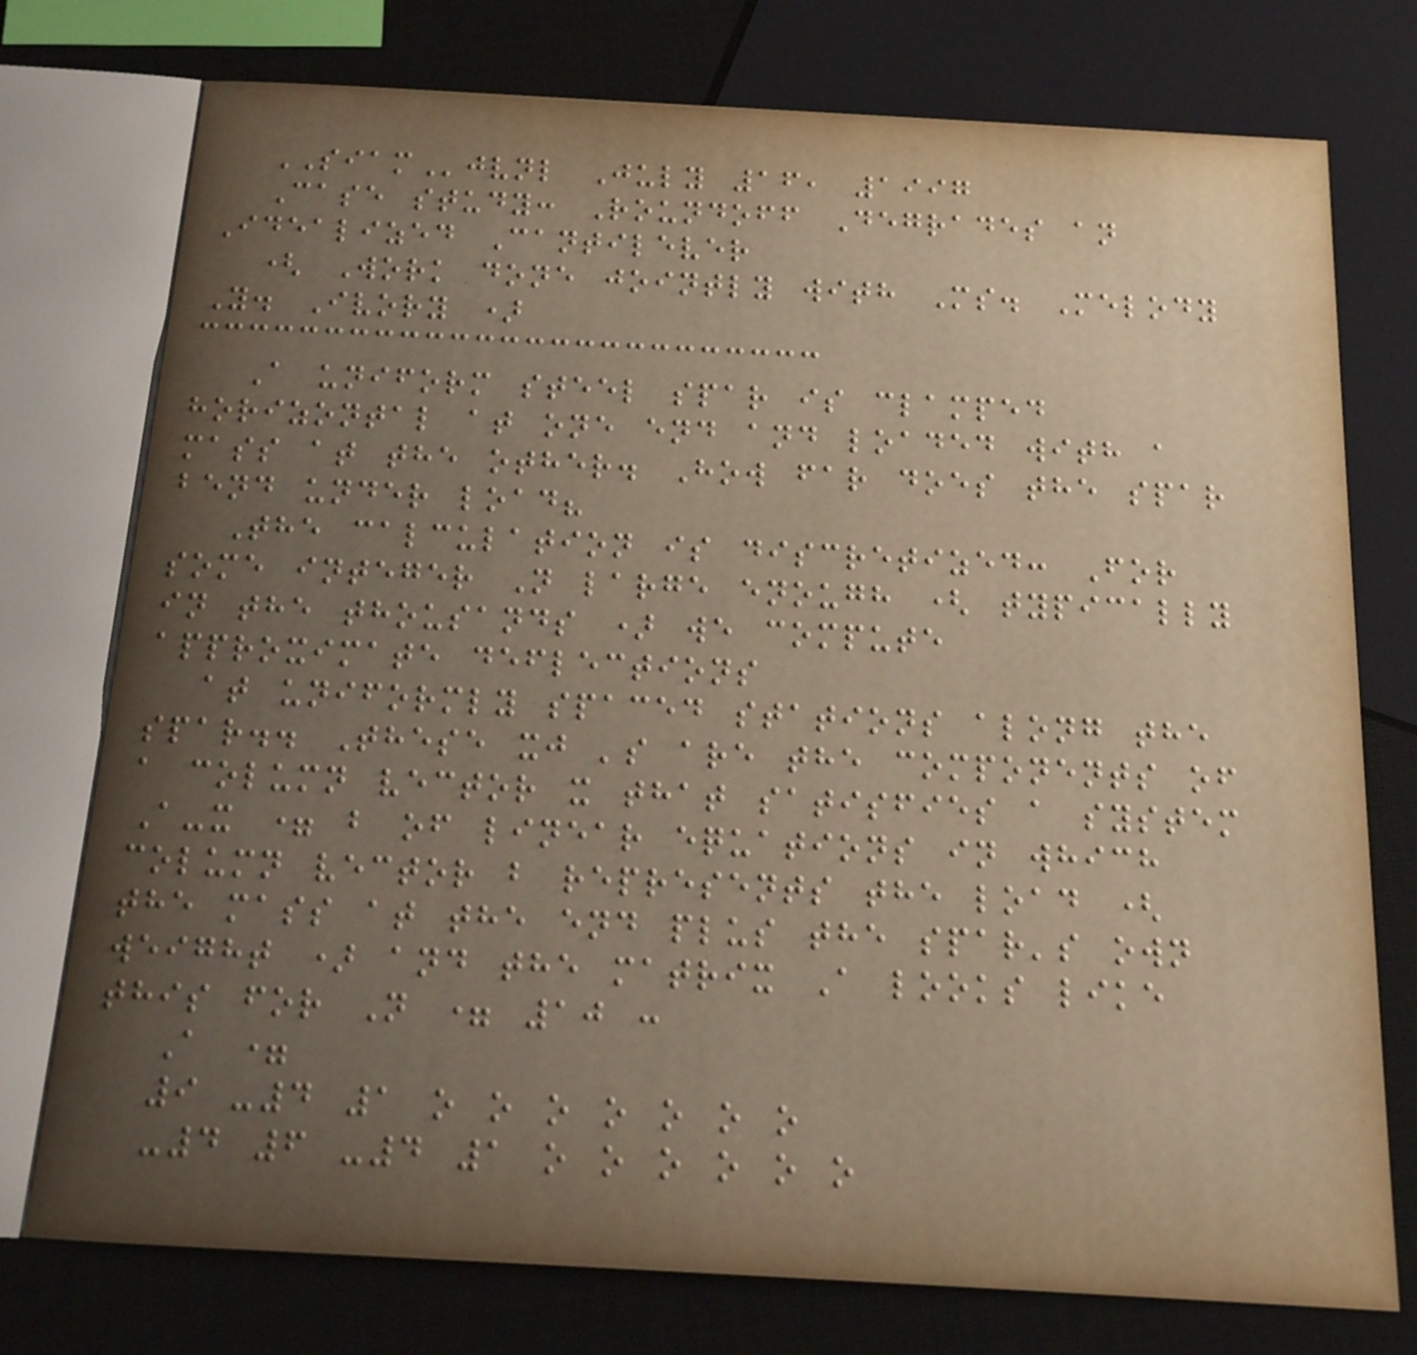SIAMjvnl July 16, 1997
Case study: Roundoff Degrades an
Idealized Cantilever
( Work done jointly with Ms. Melody
Y. Ivory )
A uniform steel spar is clamped
horizontal at one end and loaded with a
mass at the other. How far does the spar
bend under load?
The calculation is discretized: For
some integer N large enough ( typically
in the thousands ) we compute
approximate deflections
at uniformly spaced stations along the
spar.. These xj 's are the components of
a column vector x that satisfies a system
A-x = b of linear equations in which
column vector b represents the load (
the mass at the end plus the spar's own
weight ) and the matrix A looks like
this for N = 10 :
A =
9 -4 1 o o o o o o o
-4 6 -4 1 o o o o o o
